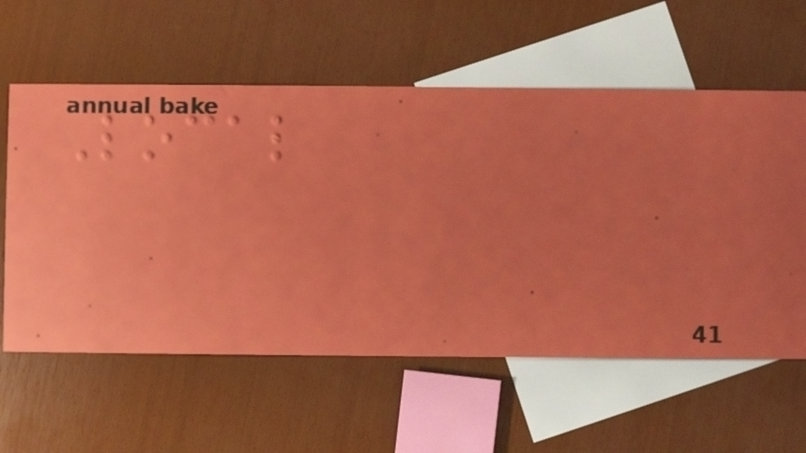Local
